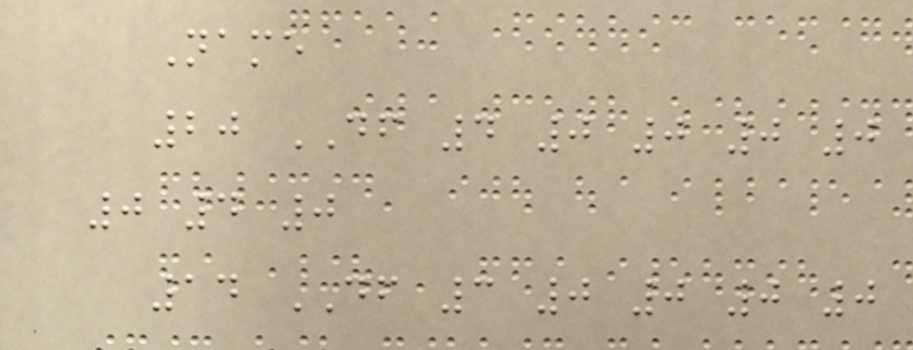Name
20 DF 4 0 0 0 0
0 4 0
14 DF 3 0 0 0 0
